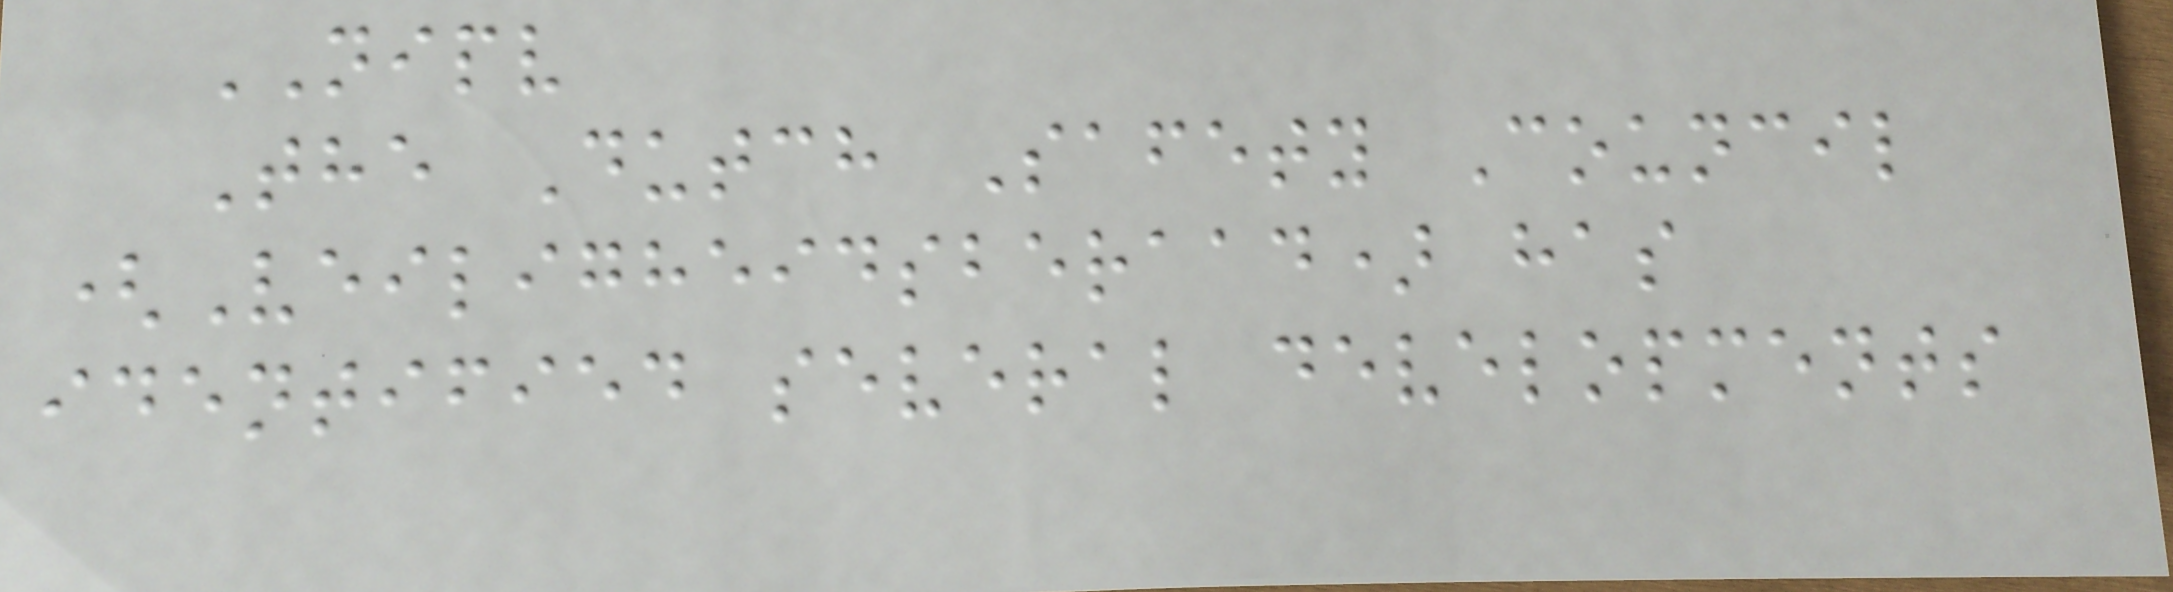NIPV
The Dutch Safety Council
(Veiligheidsberaad) has
identified several developments
